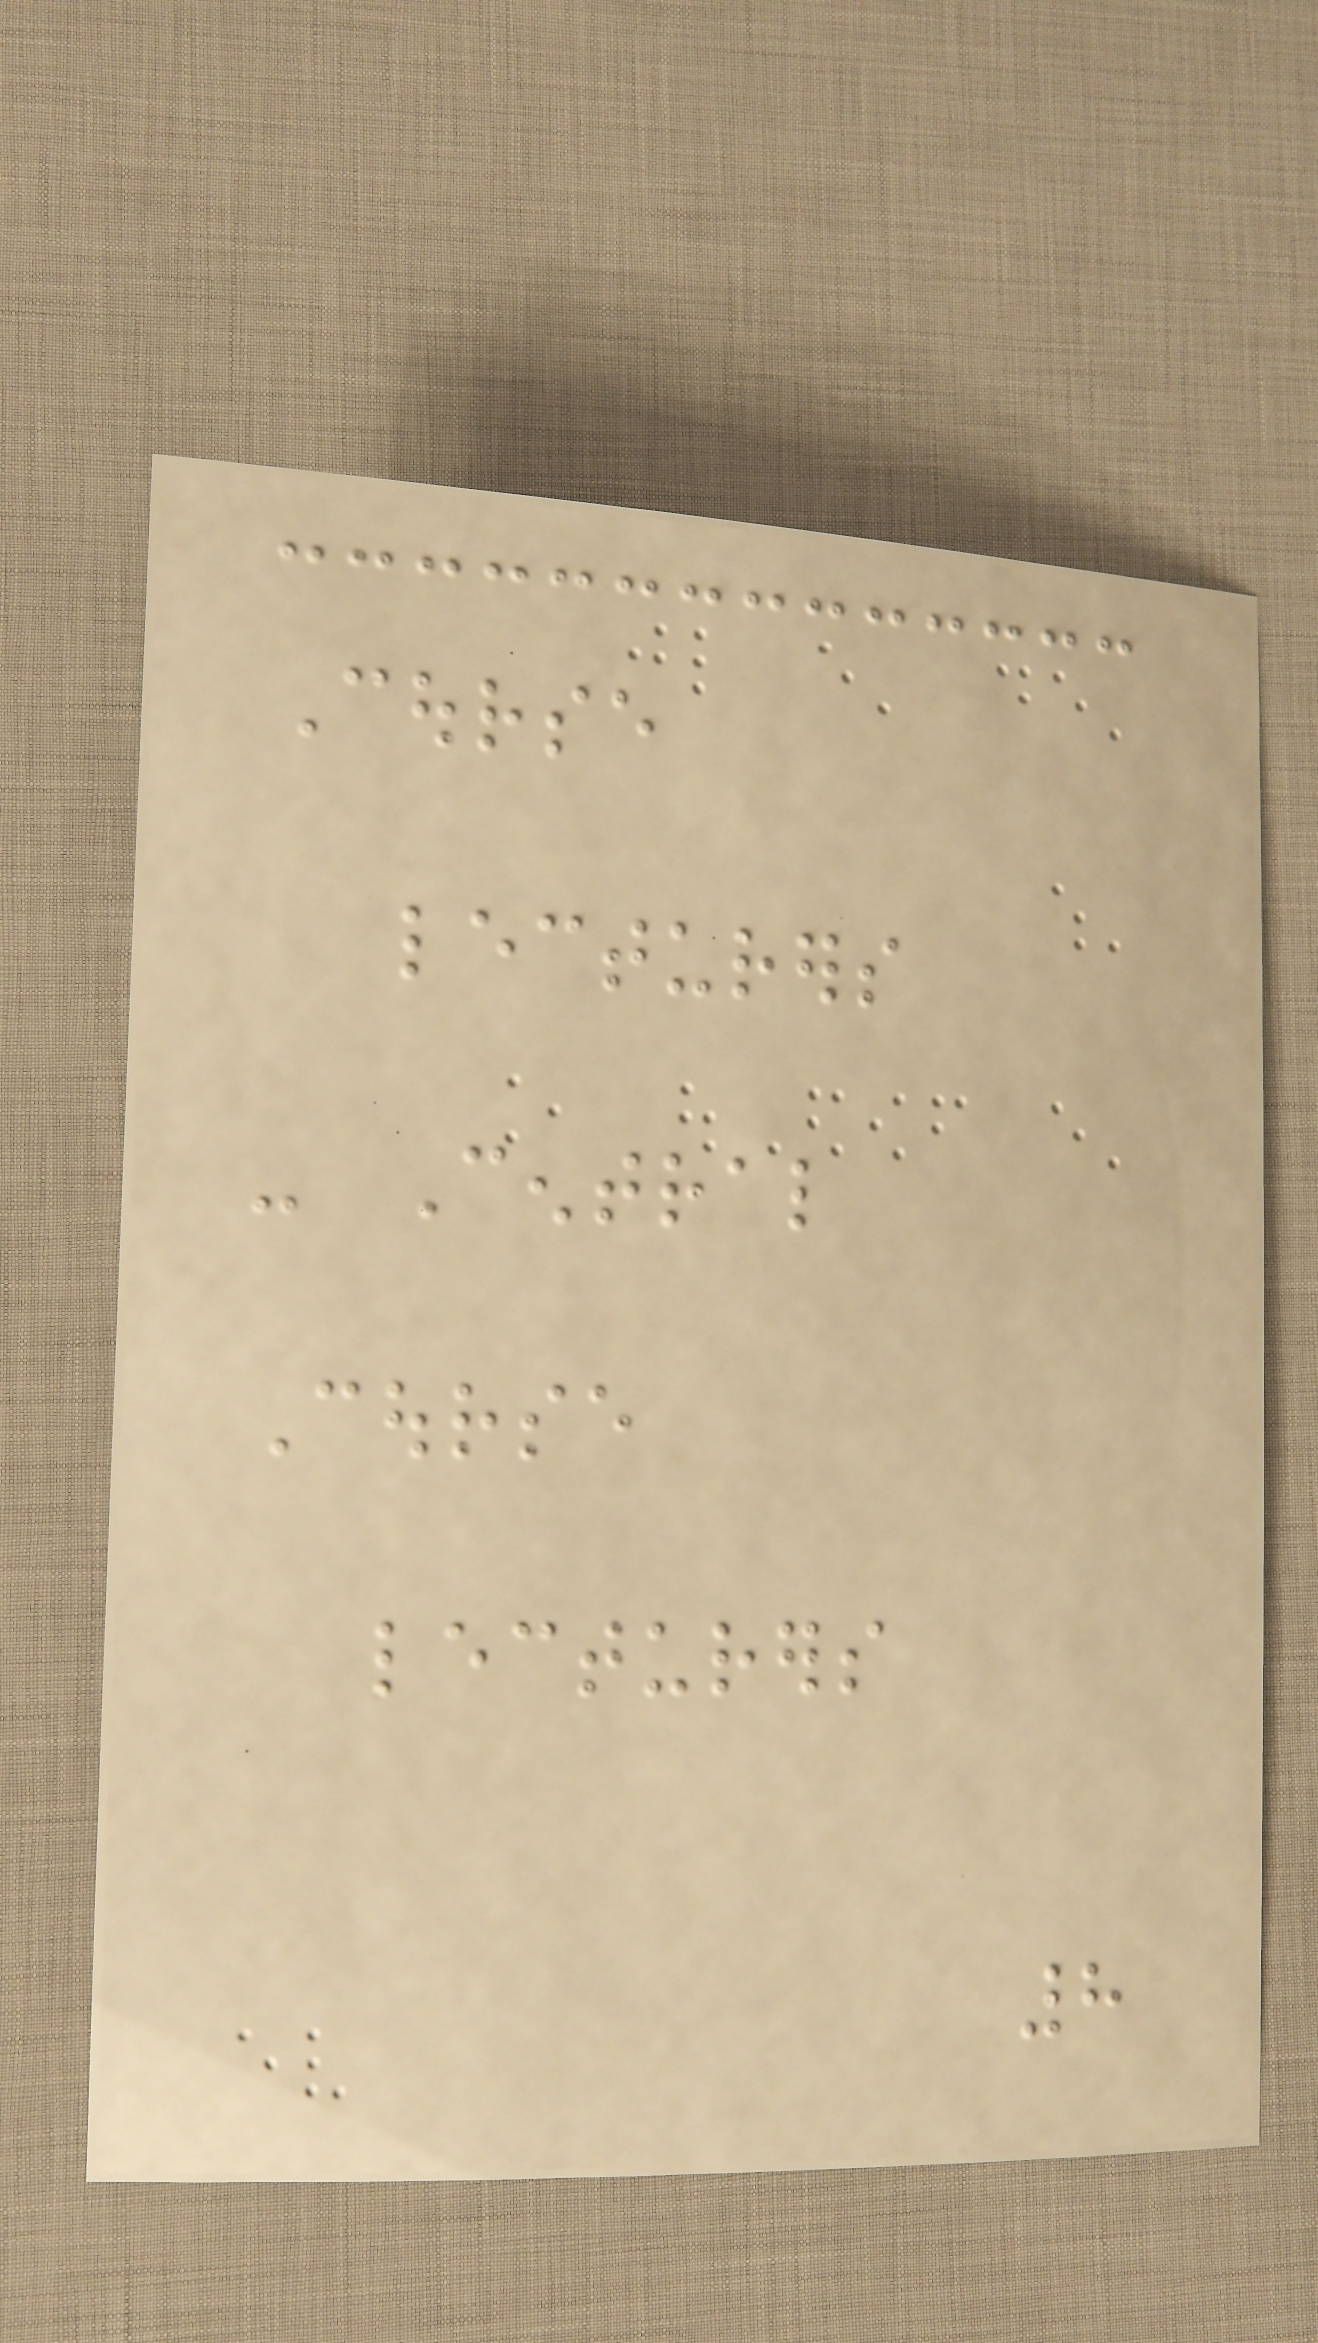Course
lecturers
- Central
Course
lecturers
8
